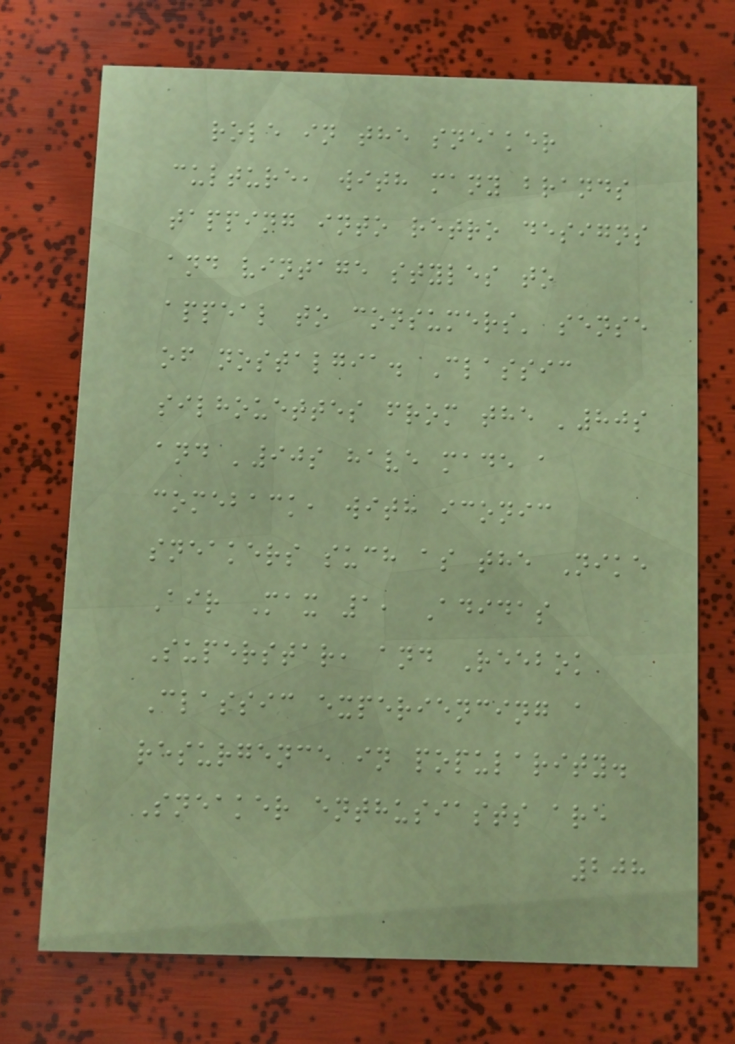role in the sneaker
culture, with many brands
tapping into retro designs
and vintage styles to
appeal to consumers' sense
of nostalgia. Classic
silhouettes from the '80s
and '90s have made a
comeback, with iconic
sneakers such as the Nike
Air Max 1, Adidas
Superstar, and Reebok
Classic experiencing a
resurgence in popularity.
Sneaker enthusiasts are
208
